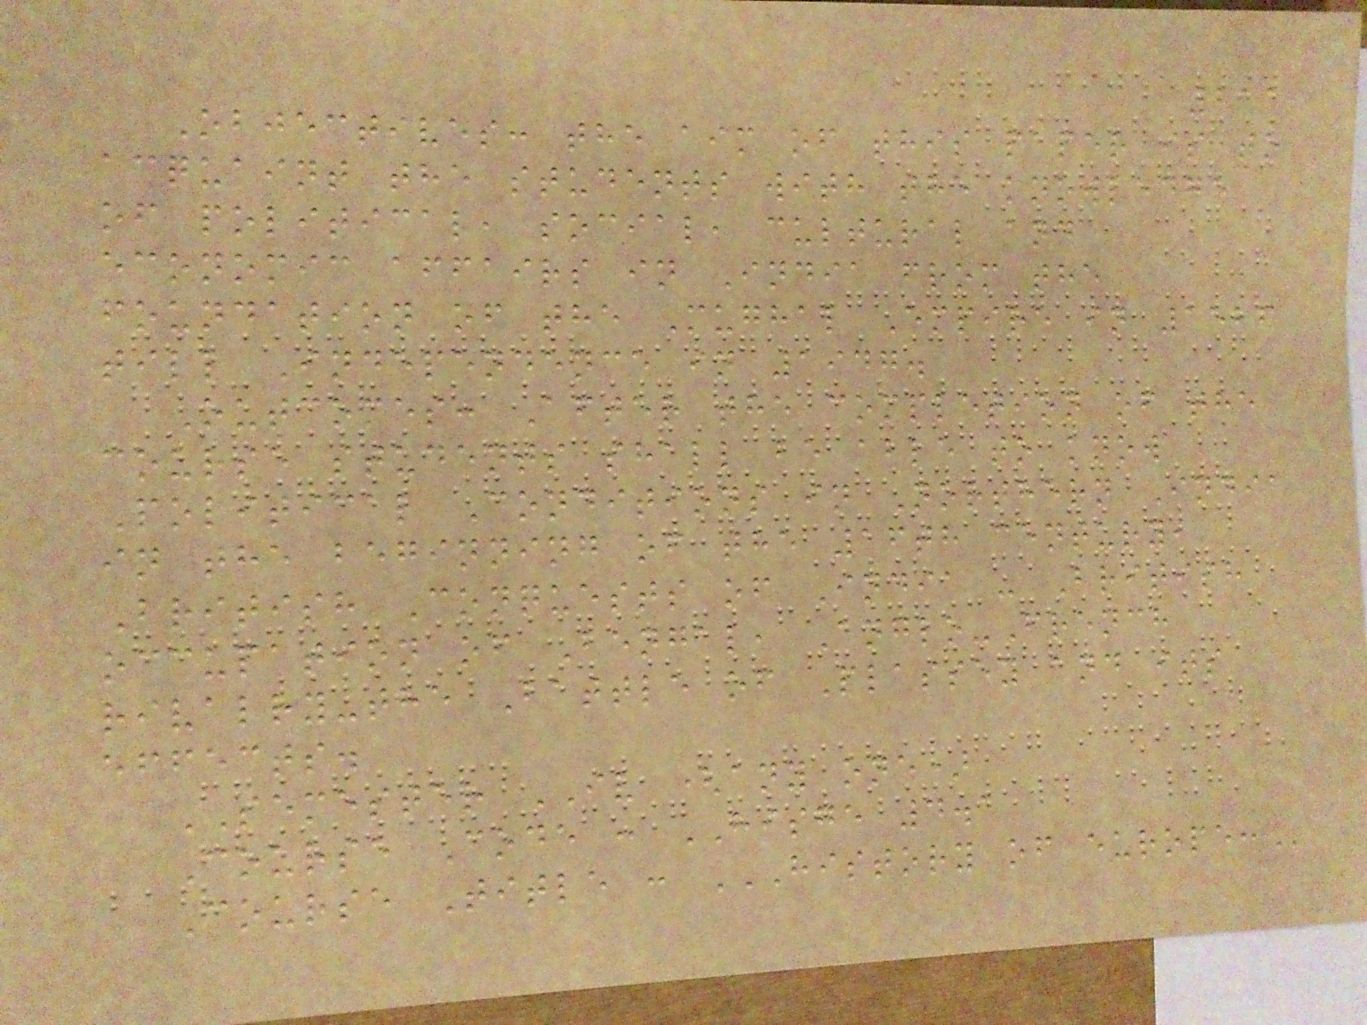211
Objectives: the aim of this paper is to
acquaint the students with the knowledge
of political, social, cultural and
economic affairs in India from the
foundation of the Mughal Empire in 1526
till Independence in 1947.
Outcomes: After the completion of the
course students shall be able to know
Political Conditions in Northern India
in the beginning of the 16th century,
British Conquests of India - British
occupation of Bengal, Anglo-French
rivalry-the Battle of Plassey and its
effects.
SEMESTER IV (any one)
Course Code : HISGE 4.1
Course Title : HISTORY OF EUROPE:
